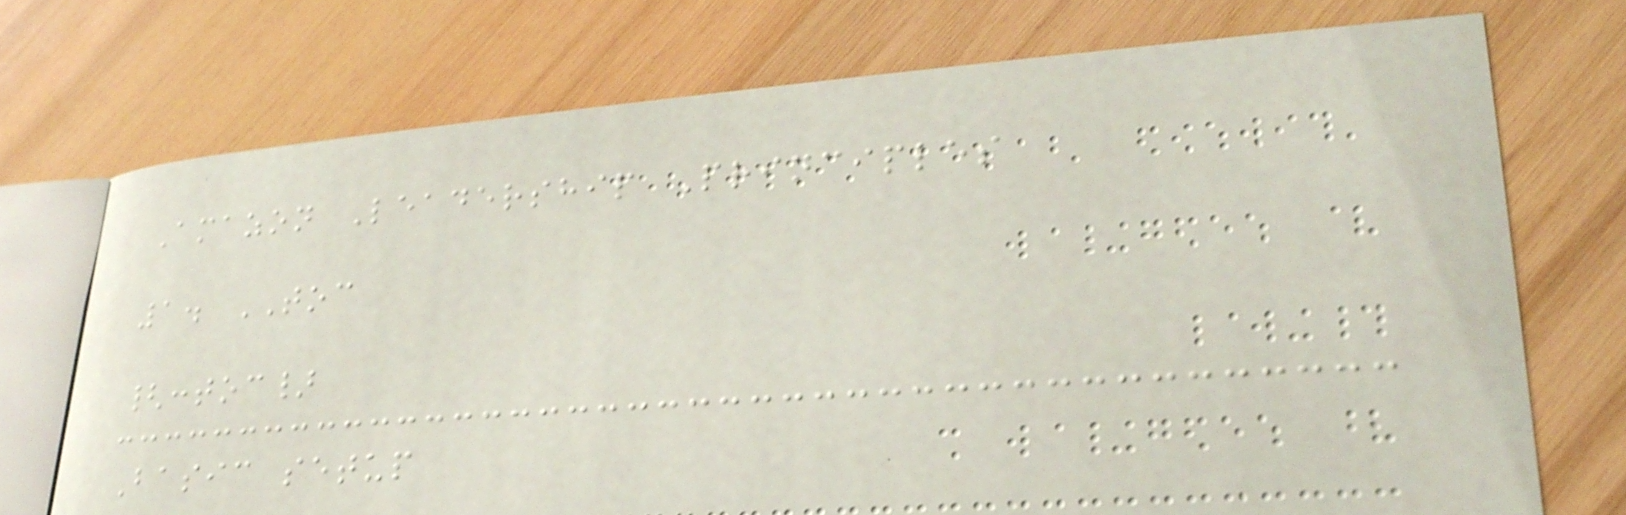Amazon Leadership Principles
1. TOC
{:toc}
Basic setup
